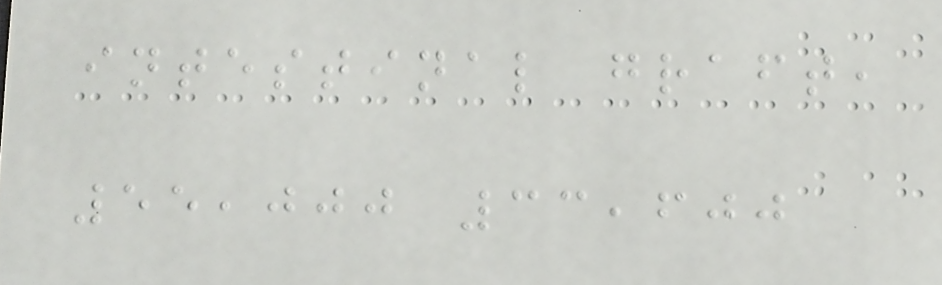intestinal graft,
55,000 33,600
